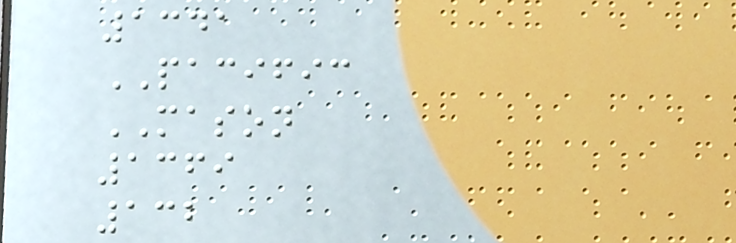1341
PACIFIC
MASON
1369
132
